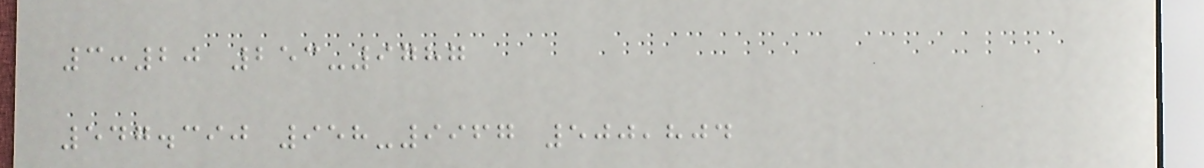3:20 253-9787
547.390 958-9967 500,804
